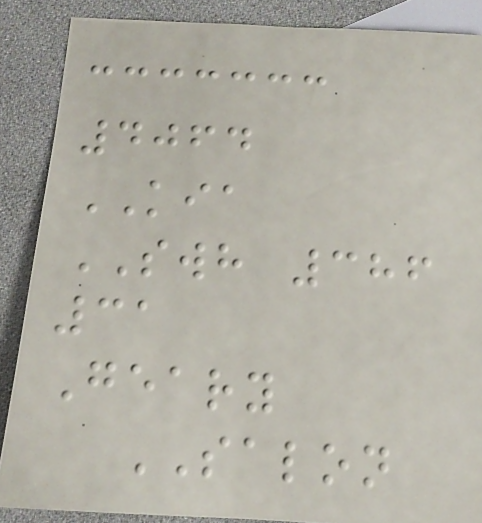4064
KIA
SWH 386
31
Geary
SALON
